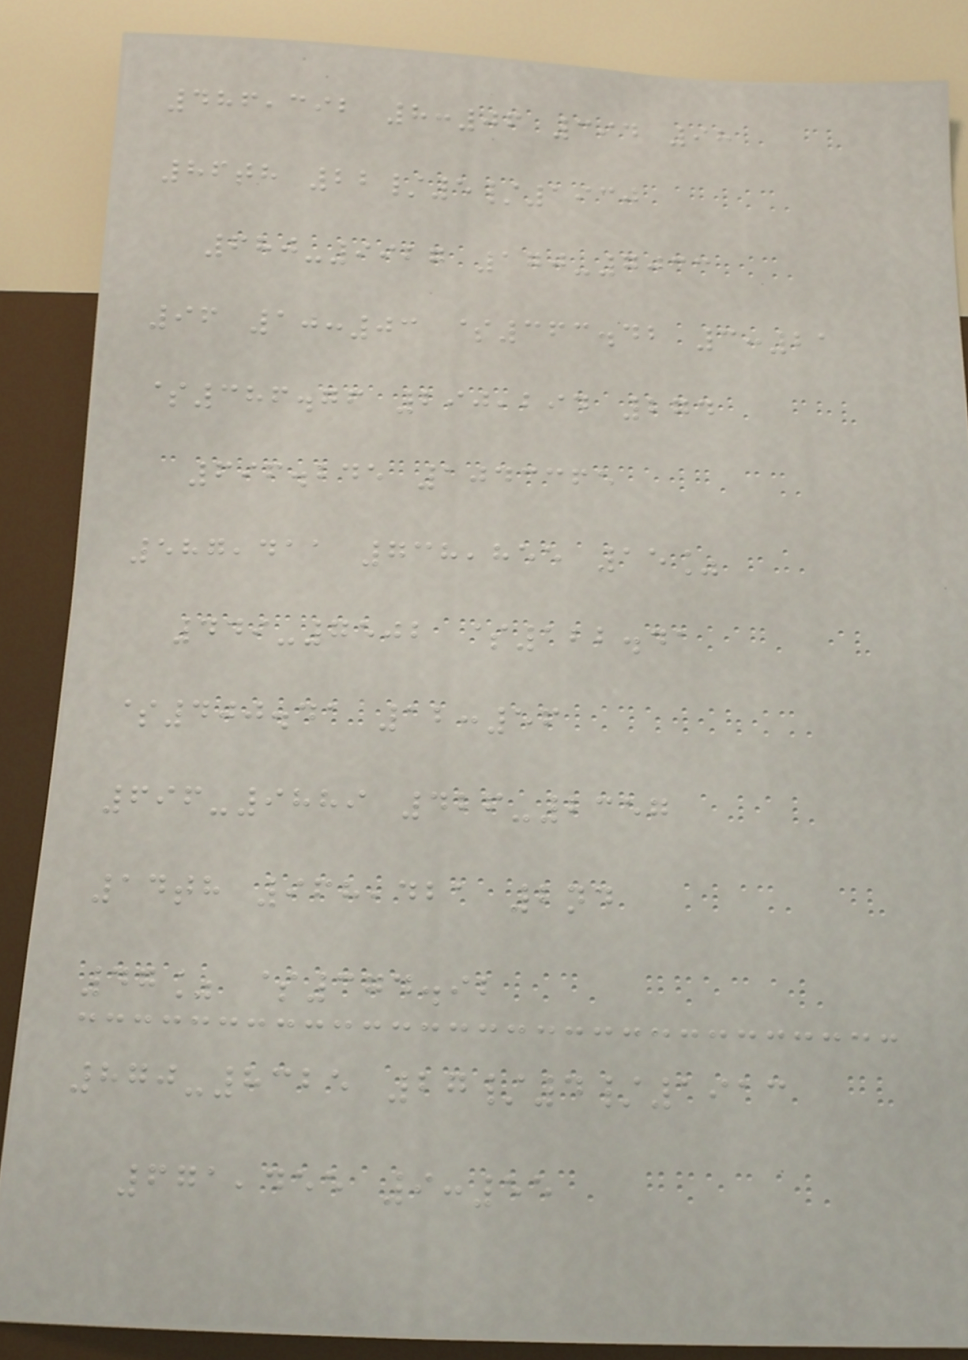486,392 8:06 394 98
86th 22/5/1930
680-9927 170-7033
96 10:03 $363.42 3:21
$386.76 290,294 274
696.245 1043365
587,411 738,855 15%
449-7502 $122.41
$400.41 12:56
696-9889 426-2357
14th 968,421 2nd
47% $374.92
870-8325 27/4/1913
671,455 9:55
